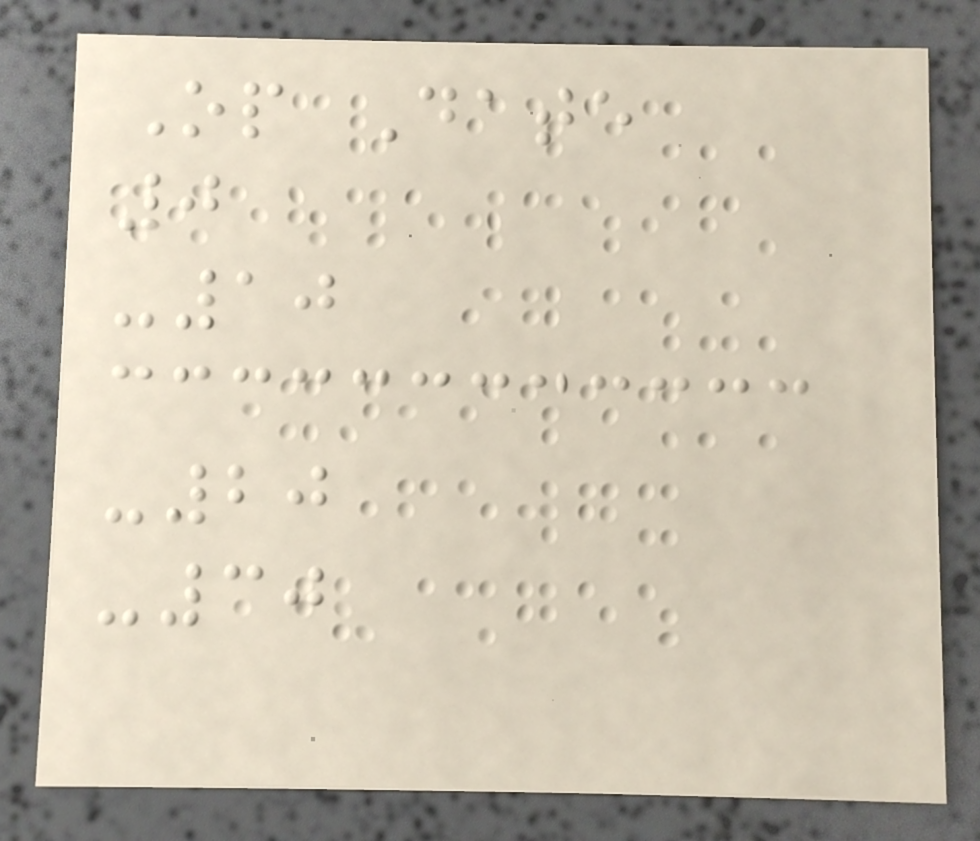Op Date
0
-10
-20
-30
